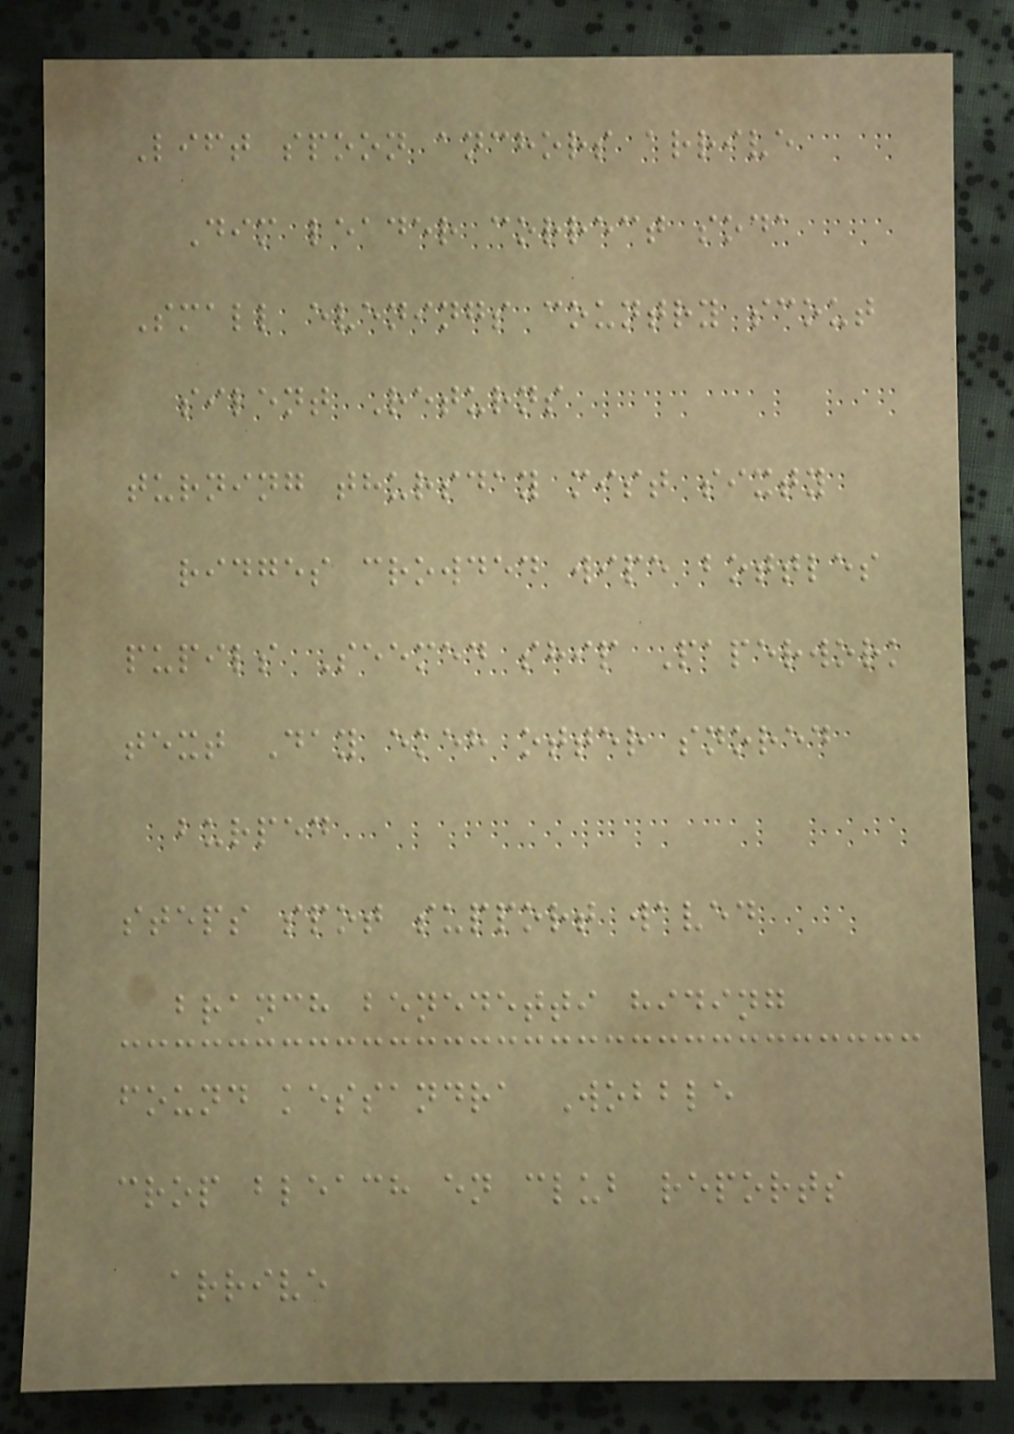Lift spoon anchors arrive
Dim leader correct soda
Small evenings country scout
silent Returns
turning thursday mist sixty
ridges crowded wipe bottles
pupils Seemed ship Paperwork
text Day ekeh otter snored
burped
steps spot support waved
branch benedetti hiding
found kessandra Wobble
crop bleach en club reports
arrive
